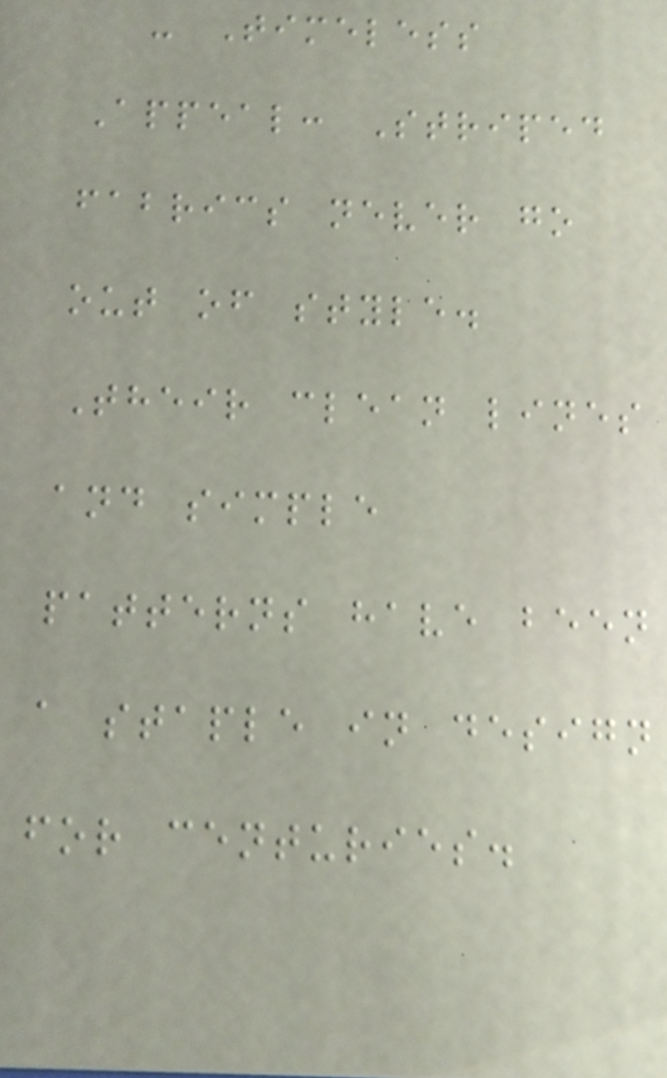- Timeless
Appeal: Striped
fabrics never go
out of style.
Their clean lines
and simple
patterns have been
a staple in design
for centuries.
